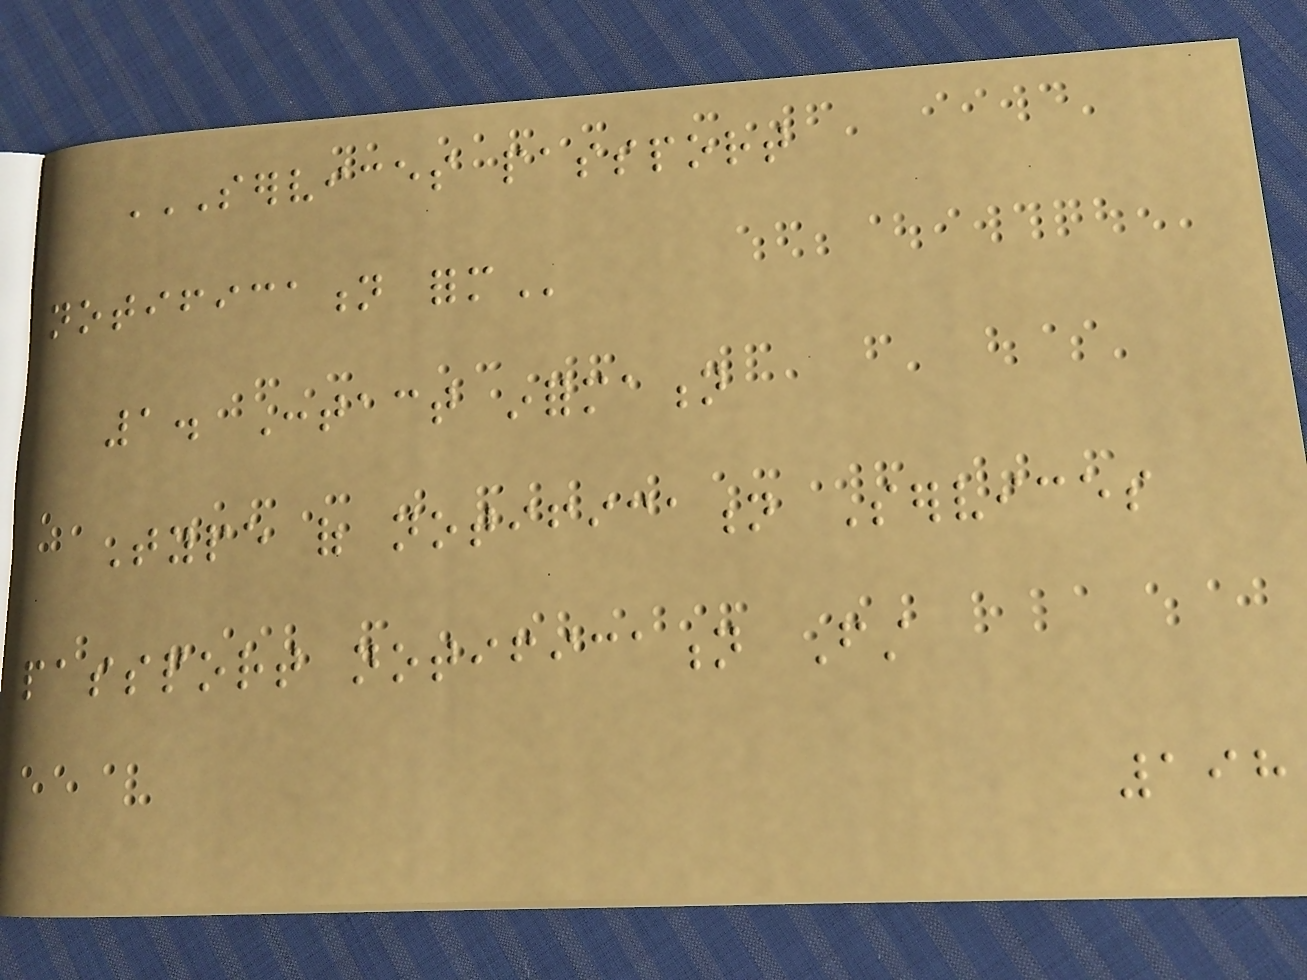SERVICES PASSPORT
NOTIFICATION FORM
1. Contact information
Type of notification Services
passport notification First
198
